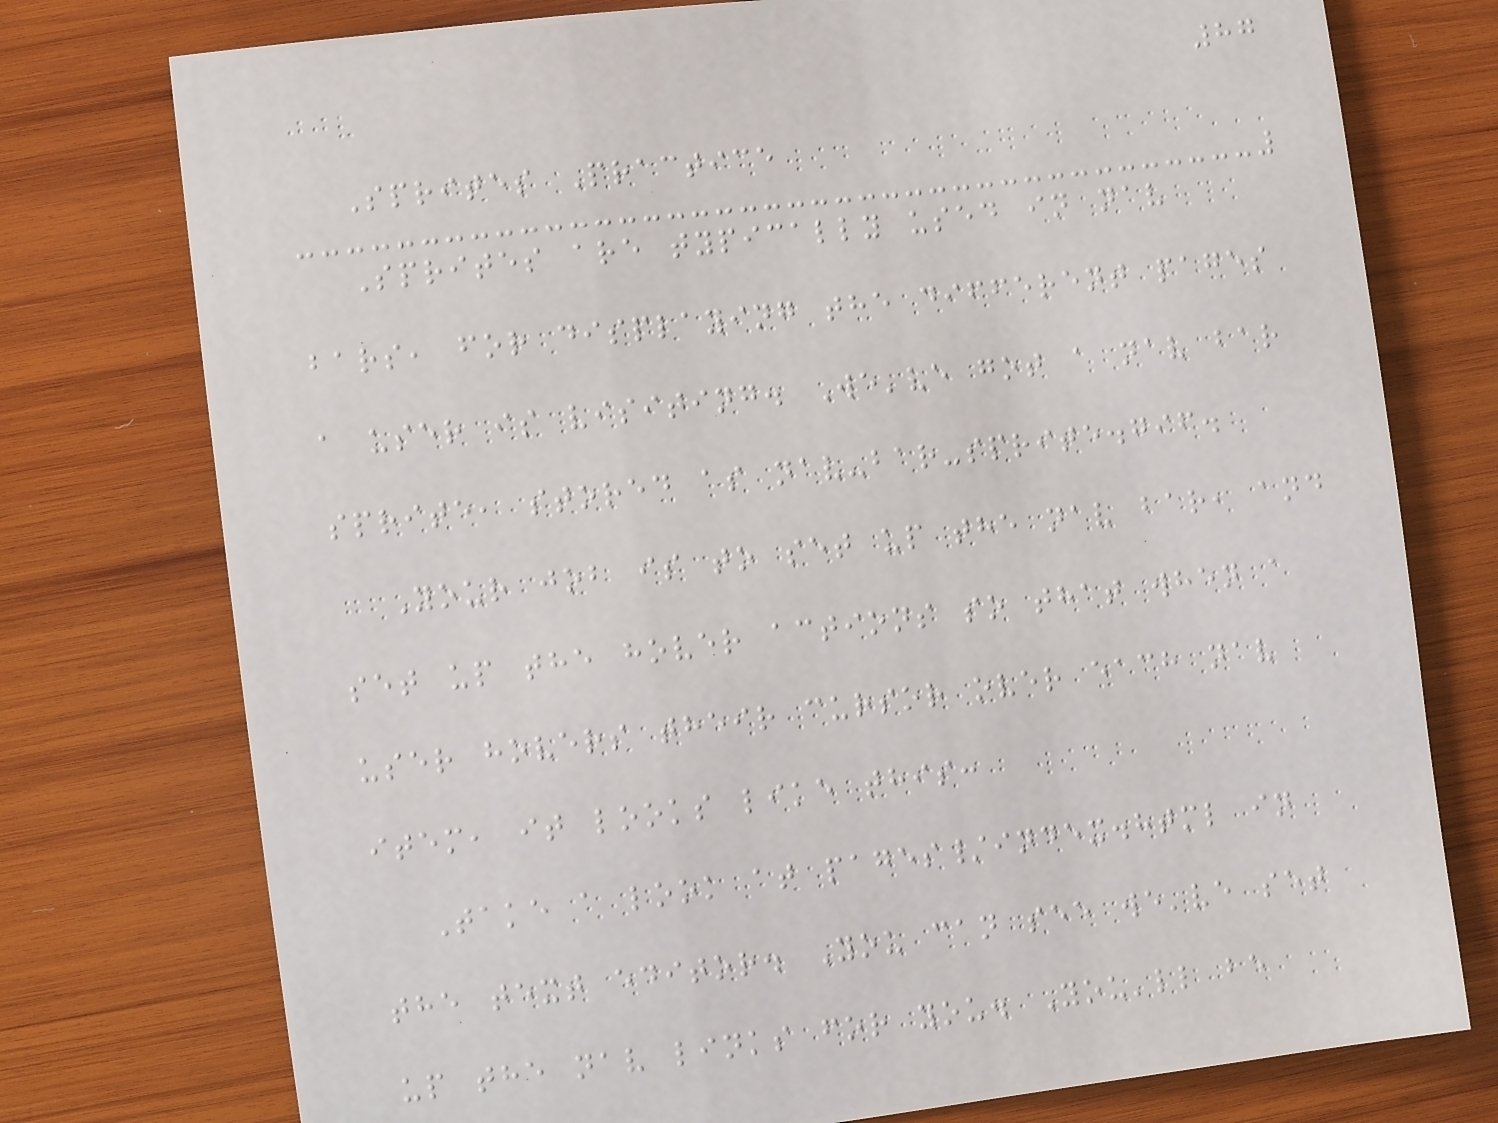87
Sprites Practice
Sprites are typically used in nav
bars, for displaying the different pages
a user is visiting. We've got a nav bar
sprite, stored as nav-bar-sprite.gif.
Your job is to set up the nav bar, and
set up the hover actions so that when a
user hovers their cursor over each nav
item, it looks like this:
Take a look at pages/index.html in
the text editor. You can see we've set
up the nav links for you. You'll be
